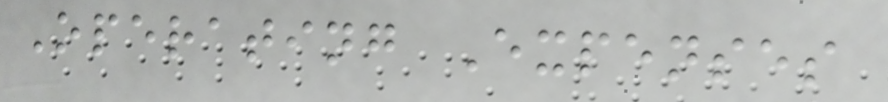Operating Expenses
